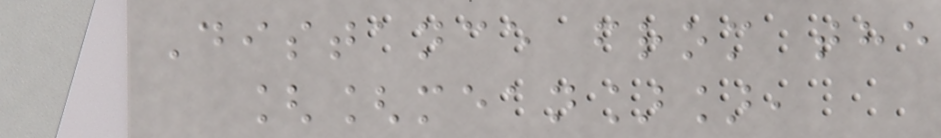Distance from the
[[mean]],
